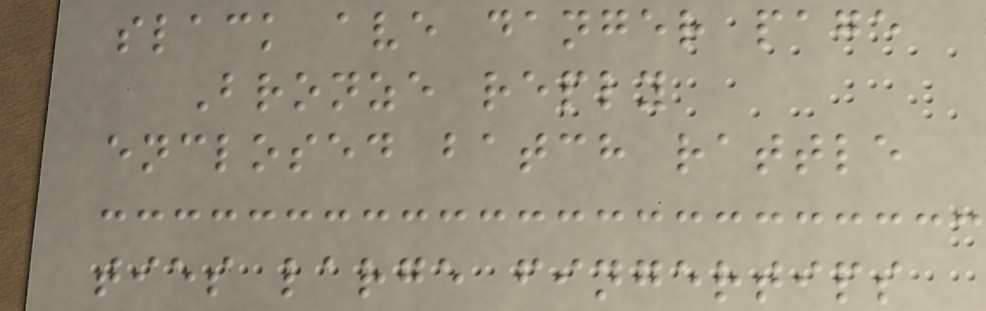slack ave danger page
Bronze reply
enclosed batch rattle
ties large fingertips
